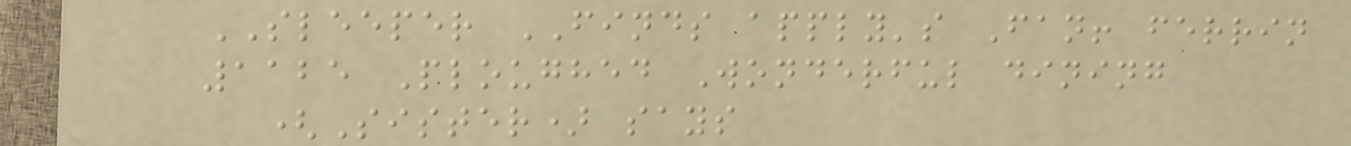SLEEPER FINDS apply's Fan! ferrin
1125 Ploughed Wonderful dining
(Sister) says
